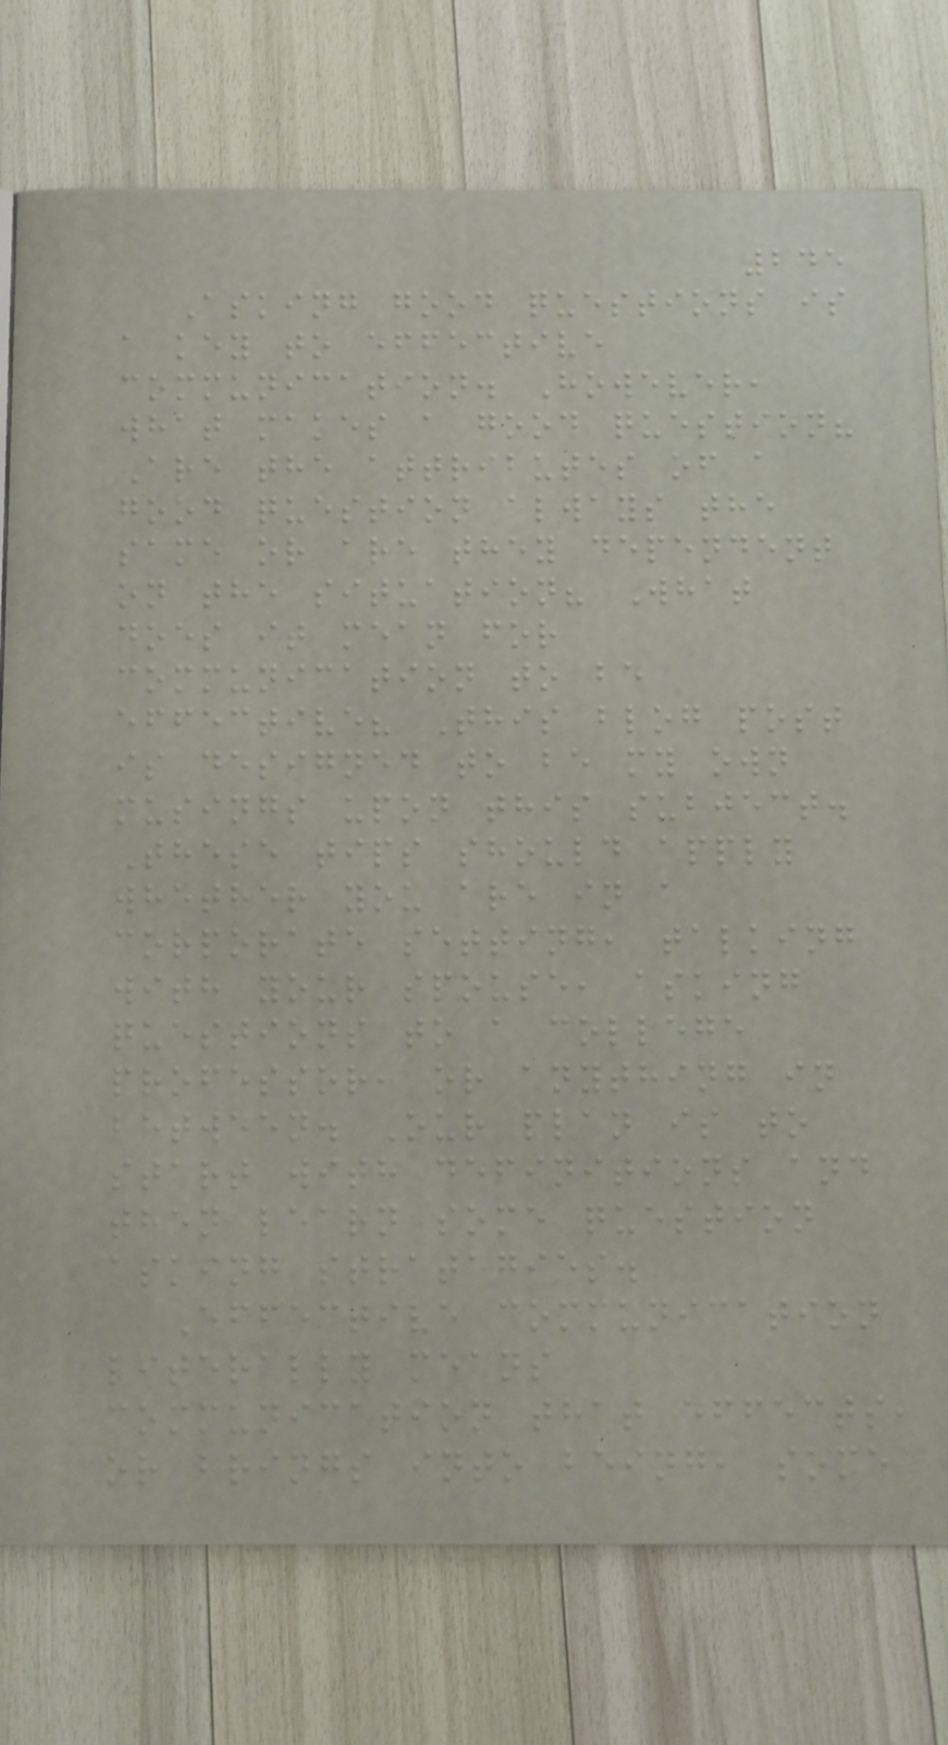245
Asking good questions is
a key to effective
communication. However,
what makes a good question?
Are the attributes of a
good question always the
same or are they dependent
on the situation? What
does it mean for
communication to be
effective? This blog post
is designed to be my own
musings upon this subject.
These tips should apply
whether you are in a
corporate setting, talking
with your spouse, asking
questions to a college
professor, or anything in
between. Our plan is to
start with definitions and
then learn some question
asking strategies.
Effective communication
literally means
communication that effects,
or brings into being, some
